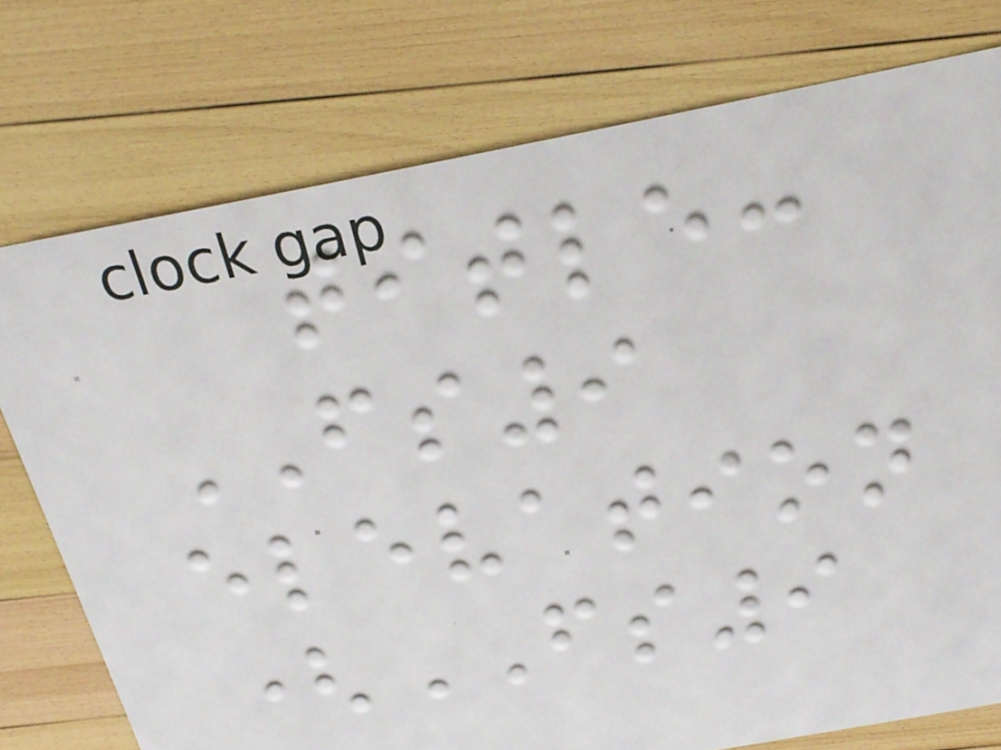title:
FS9
elevation
(FS9
